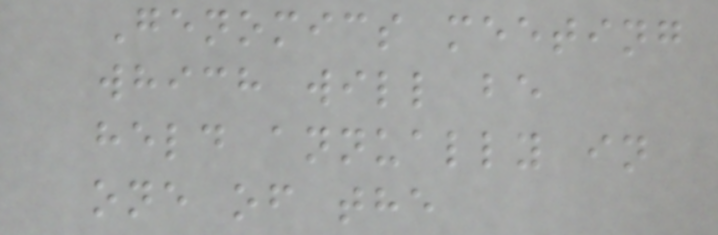Genomics meeting
which will be
held annually in
one of the
